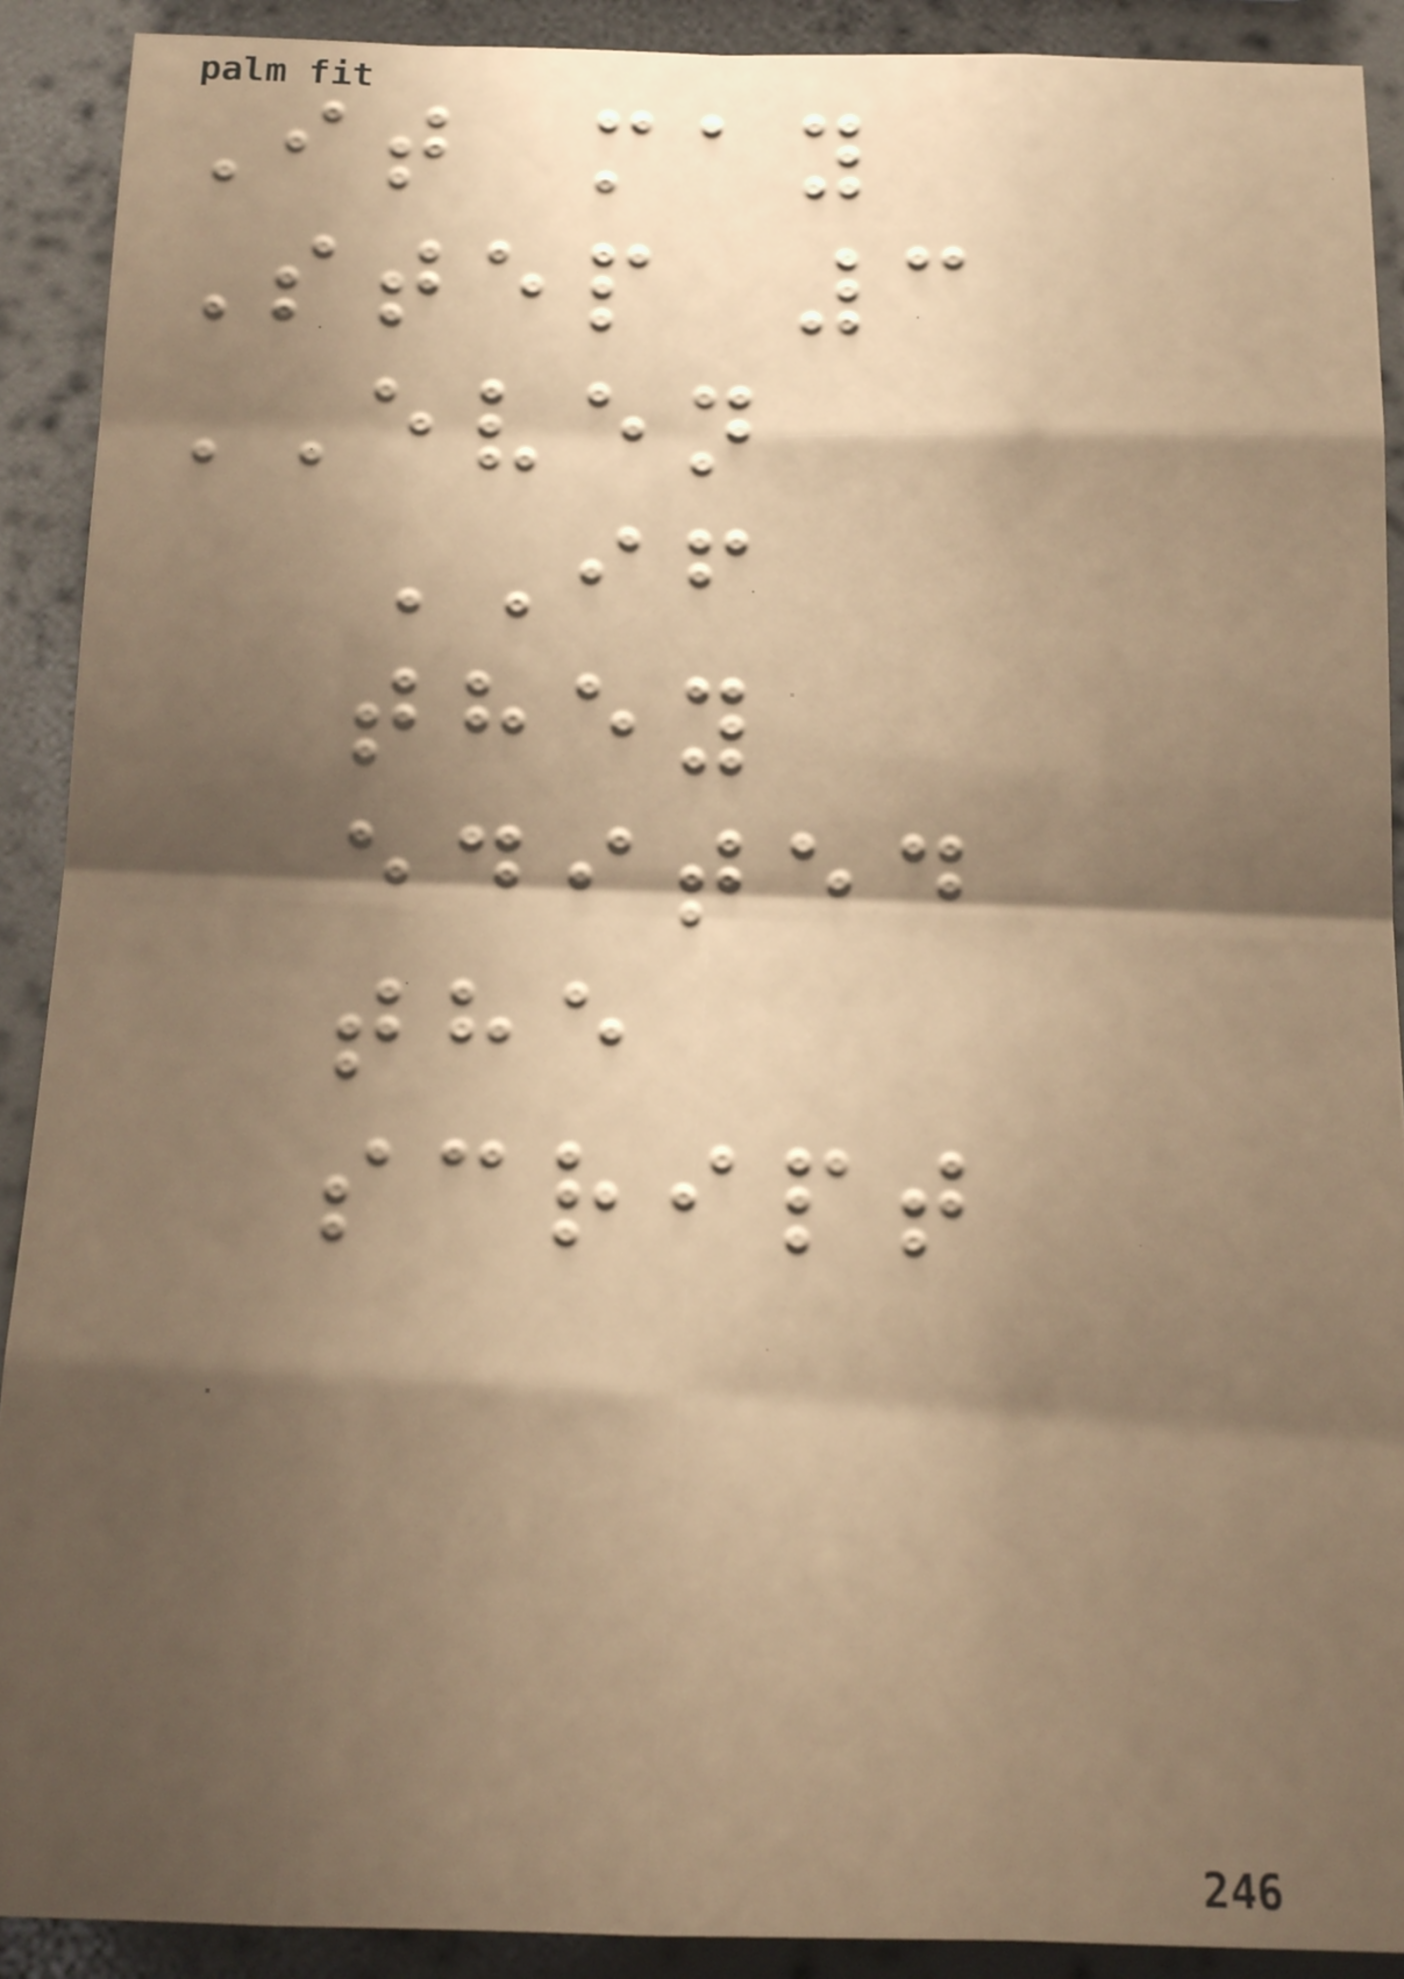It may
Step 3
EVEN
IF
they
edited
the
script
